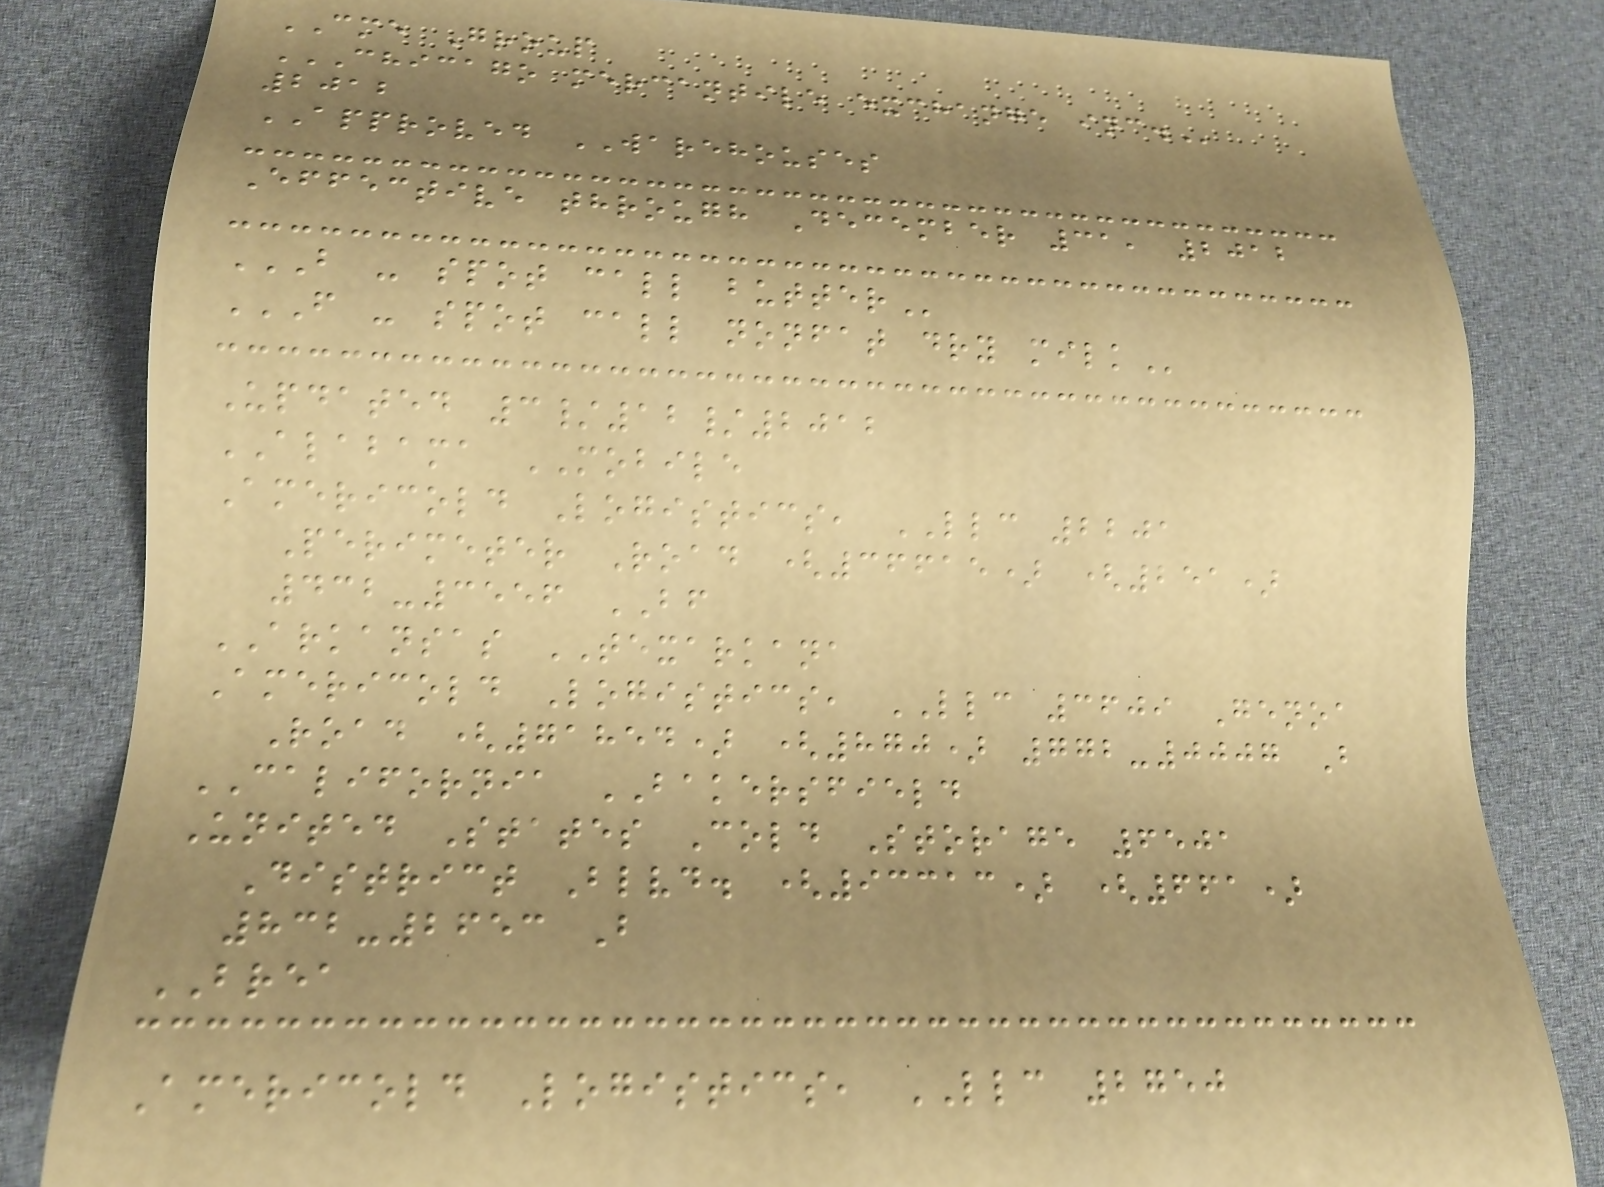CME Group
CHICAGO MERCANTILE EXCHANGE INC.
2012
APPROVED WAREHOUSES
Effective through December 31, 2012
B - SPOT CALL BUTTER
F - SPOT CALL NONFAT DRY MILK
Updated 3/12/2012
ALABAMA MOBILE
Americold Logistics, LLC 2201
Perimeter Road (36615) (251)
432-3556 BF
ARKANSAS TEXARKANA
Americold Logistics, LLC 3609 Genoa
Road (71854) (870) 772-0007 B
CALIFORNIA BAKERSFIELD
United States Cold Storage 6501
District Blvd. (93313) (661)
832-2653 B
BREA
Americold Logistics, LLC 2750
